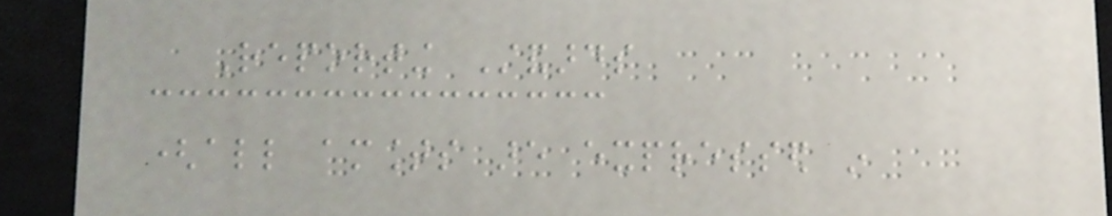Reporting Standards
(all amounts are expressed in
